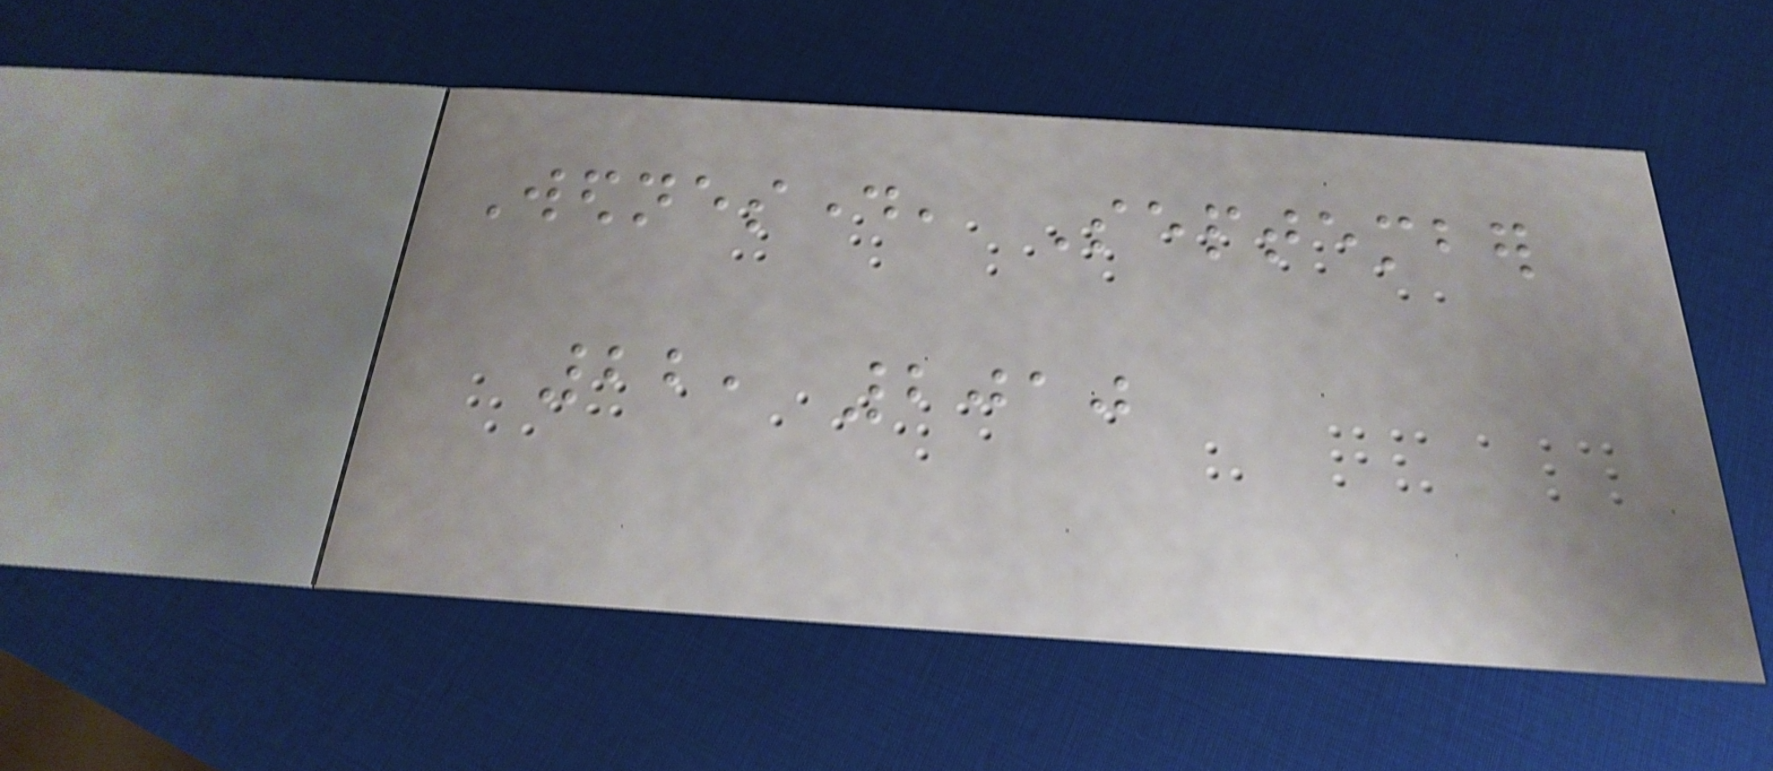Wednesday, September
22, 2010
